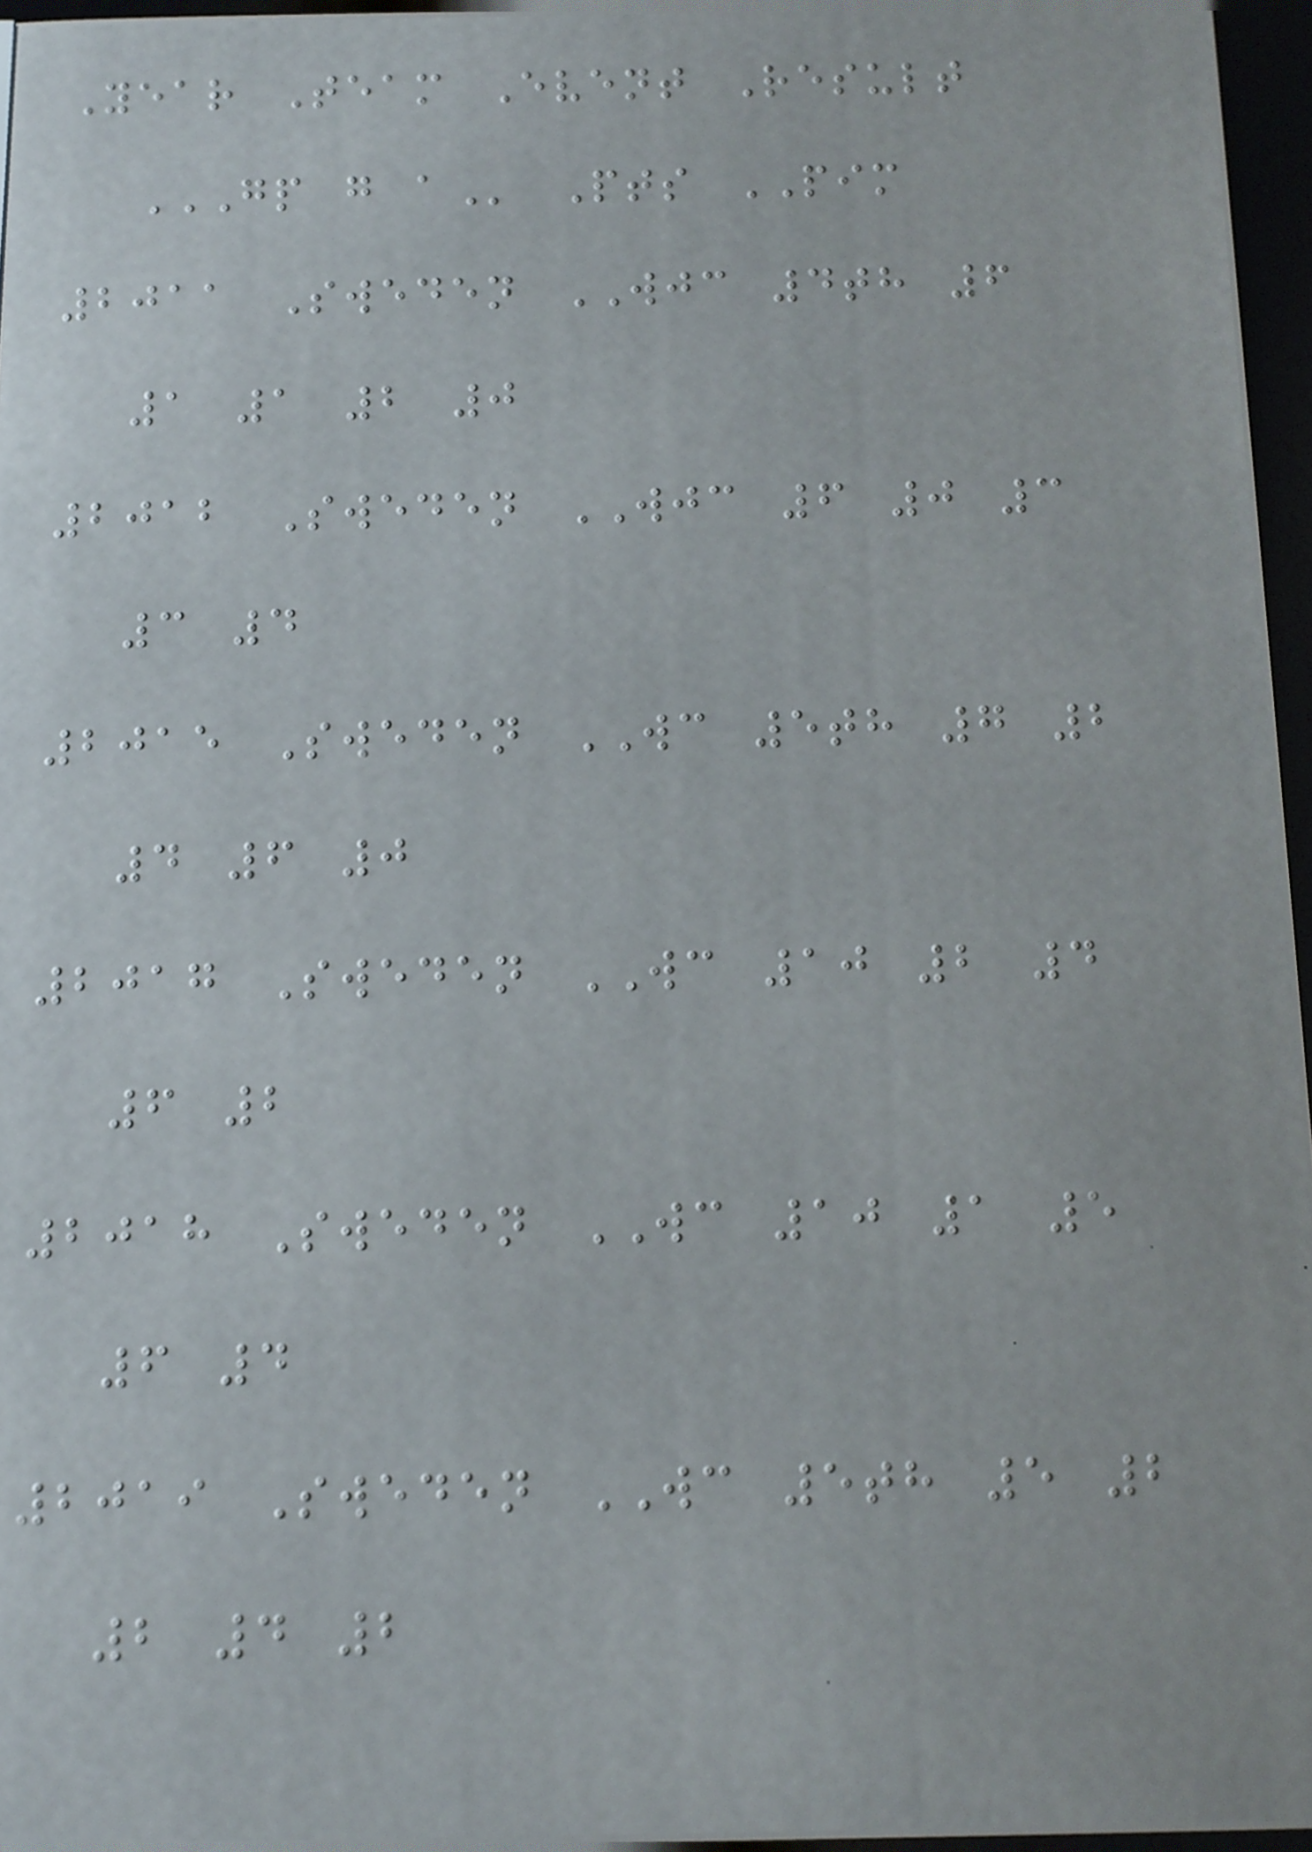Year Team Event Result
GP G A Pts PIM
2011 Sweden WJC 4th 6
1 1 2 0
2012 Sweden WJC 6 0 3
3 4
2015 Sweden WC 5th 7 2
4 6 0
2017 Sweden WC 10 2 4
6 2
2018 Sweden WC 10 1 5
6 4
2019 Sweden WC 5th 5 2
2 4 2
